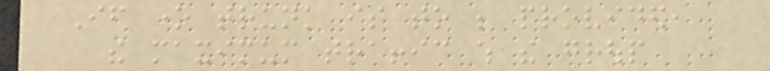If one trunk is to be provided,
the maximum traffic which the group
